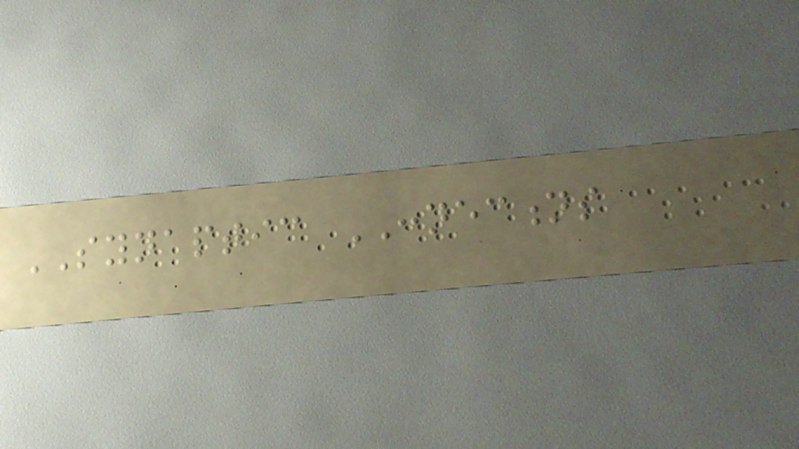SYNAPTIC CONNECTIONS
